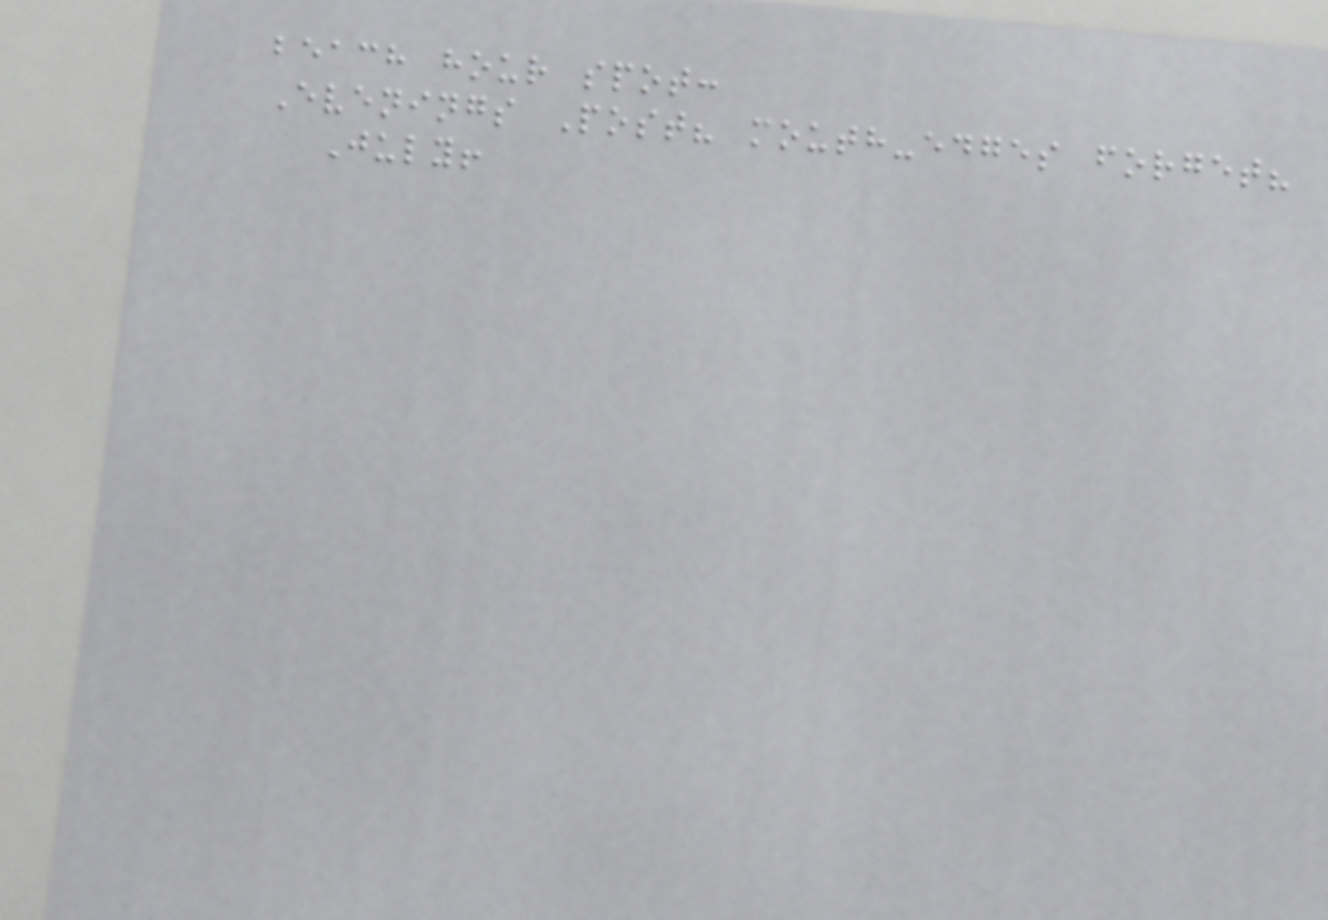beach hour spot:
Evenings Post? mouth-edges forget?
July!
